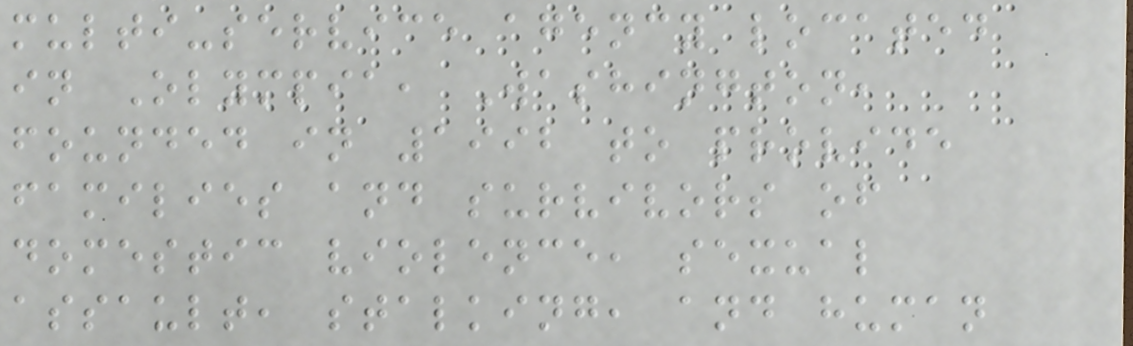multi-service agency located
in Olympia, Washington,
founded in 1992 to provide
families and survivors of
domestic violence, sexual
assault, stalking, and human
